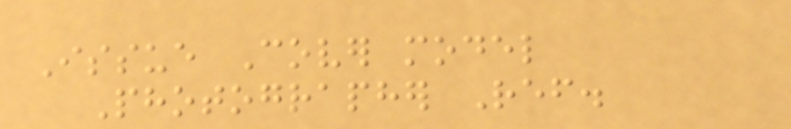Issue Cover model
Photographer Ref.
